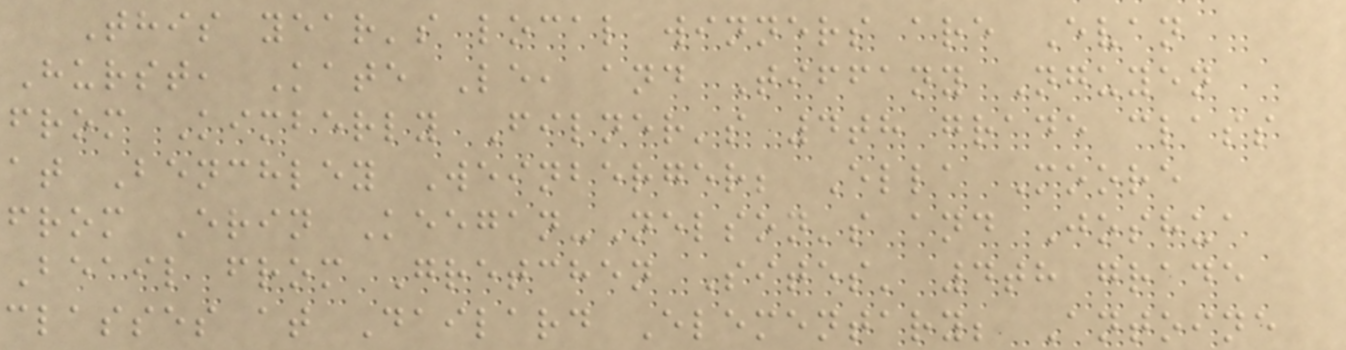This year's local winners are Evan
Hurst, Kate Le, and Tiffany Nguyen
from Kimberly Filner's 4th grade class
at Benchley Weinberger; Ella Moore
from Erin Keegan-Nelson's and Joshua
Beail from Gretchen Sites' 4th grade
classes at Dailard Elementary; Antoine
